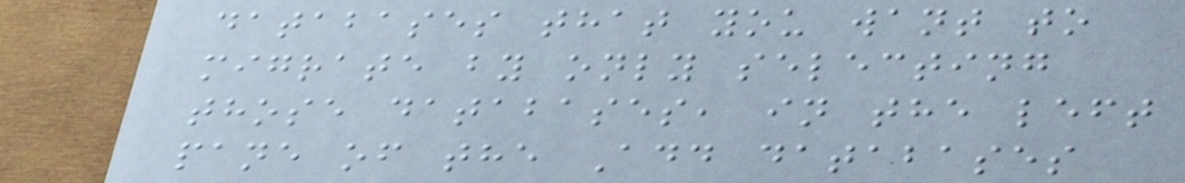databases that you want to
migrate by only selecting
those databases, in the left
pane of the Add databases
